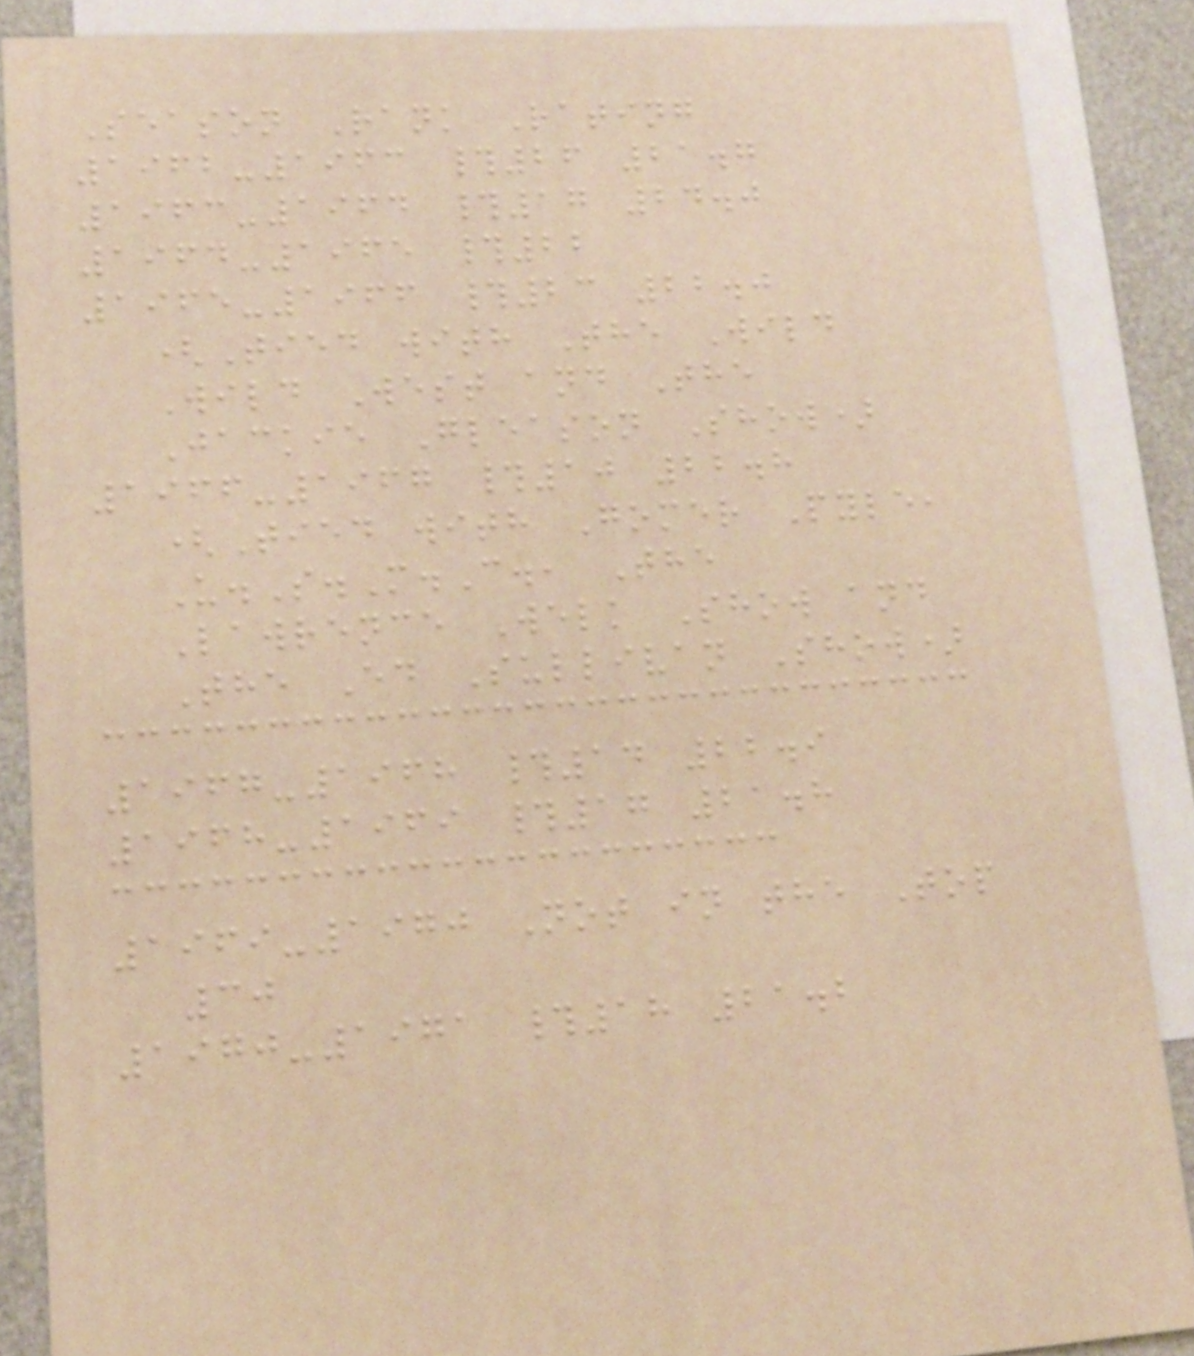Season Rank Rating
1962-1963 #26 21.7
1963-1964 #17 24.0
1964-1965 #22
1965-1966 #23 22.0
(Tied with The Wild
Wild West and The
Jackie Gleason Show)
1966-1967 #10 22.8
(Tied with Gomer Pyle,
U.S.M.C., The
Lawrence Welk Show and
The Ed Sullivan Show)
1967-1968 #14 22.9
1968-1969 #17 21.8
1969-1970 Not in the Top
30
1970-1971 #18 21.2
